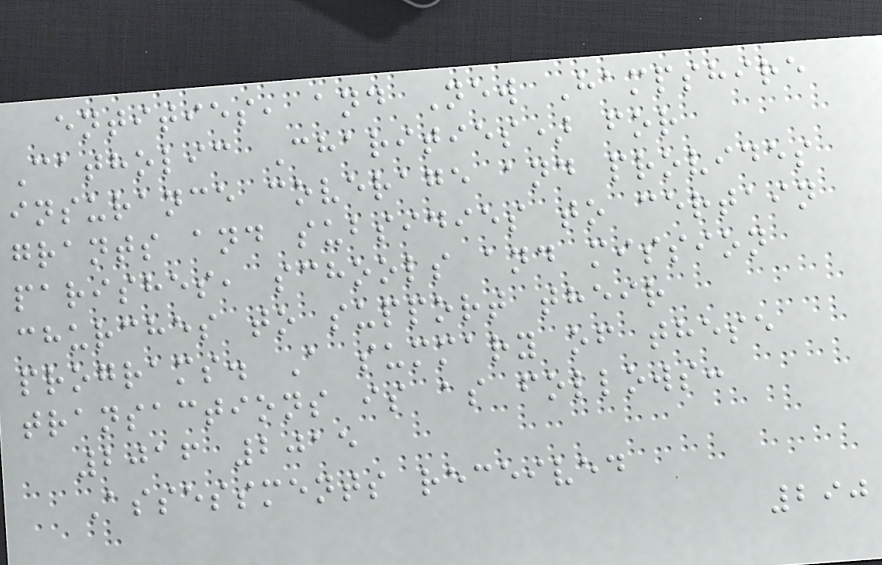entities, and New Hampshire
Catholic Charities) for
insurance coverage and provides
grants and subsidies to certain
parishes, schools and mission
churches to support their
programs. A summary of these
transactions is as follows:
2016 2015
Assessments received
290
